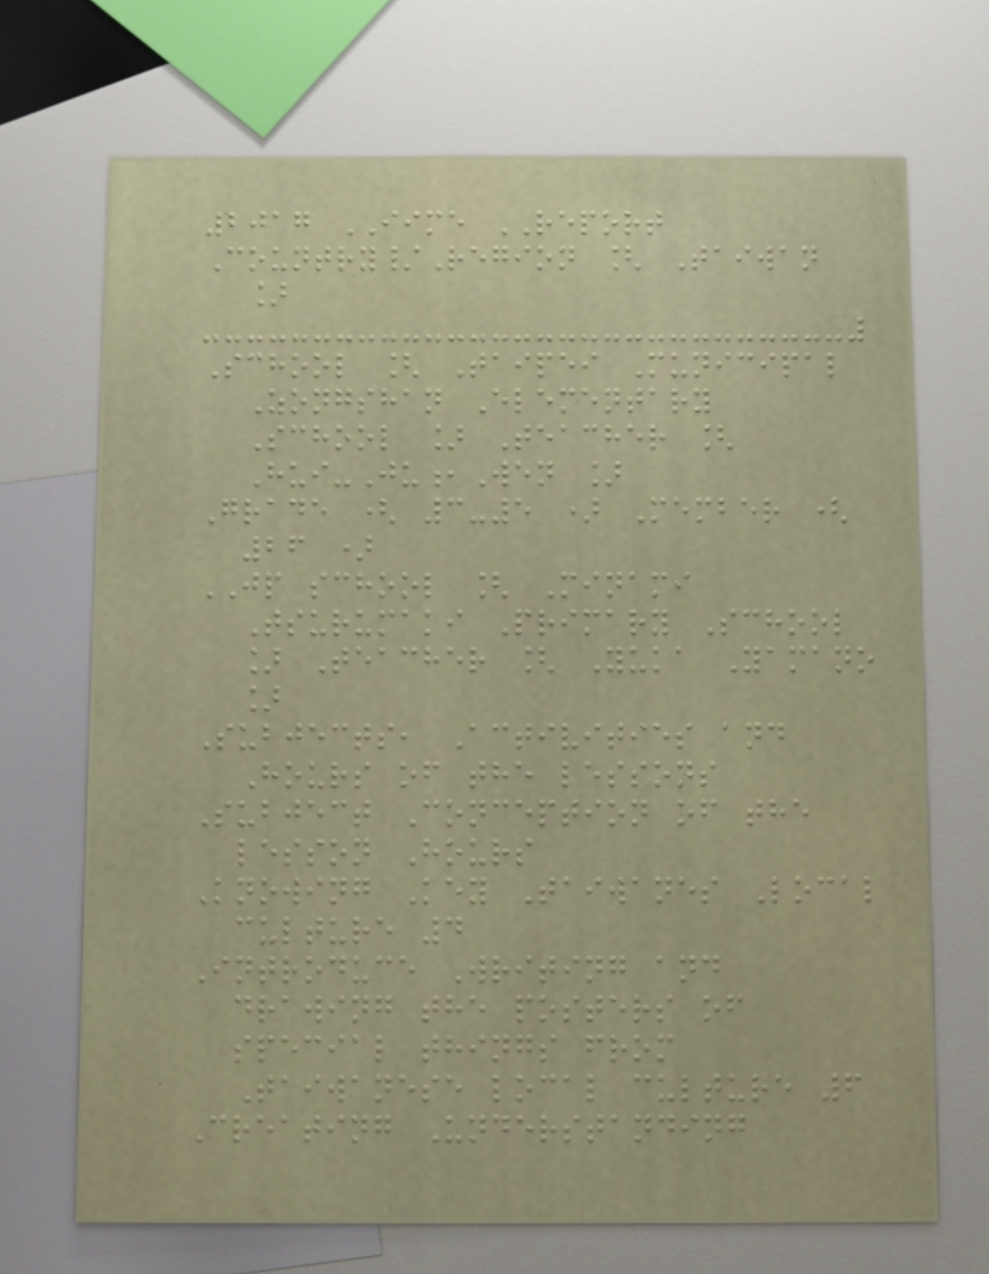2017 IIME REPORT
Country/Region [ Taiwan
]
School [ Taipei Municipal
Zongshan Elementary
School ] Teacher [
Hui-Ju,Wen ]
Grade ( 3-5 ) Member (
26 )
JP school [ Minami
Tsurumaki Primary School
] Teacher [ Yuka Yamano
]
Subjects, Activities and
Hours of the lessons
Subject Conception of the
lesson Hours
Knowing Key Taiwanes Local
culture 4
Introduce Writing and
drawing the posters of
special things from
Taiwanese local culture 6
Creating Understanding
